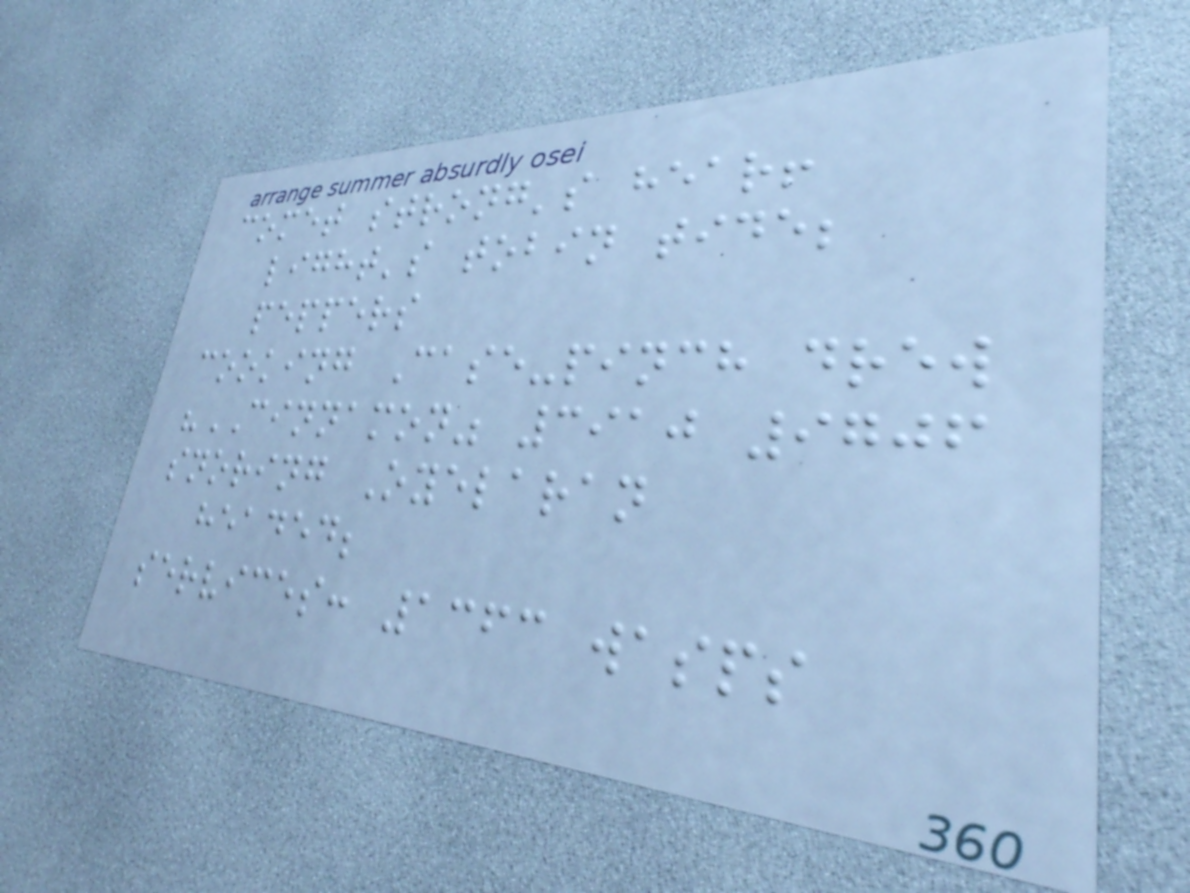comet strong's hear!
light's tobin tide;
peppers
cooking Case-pinch drew
"CINNAMON" 3910 9706
snoring Oyelaran
headed;
services: 1363 wasps
